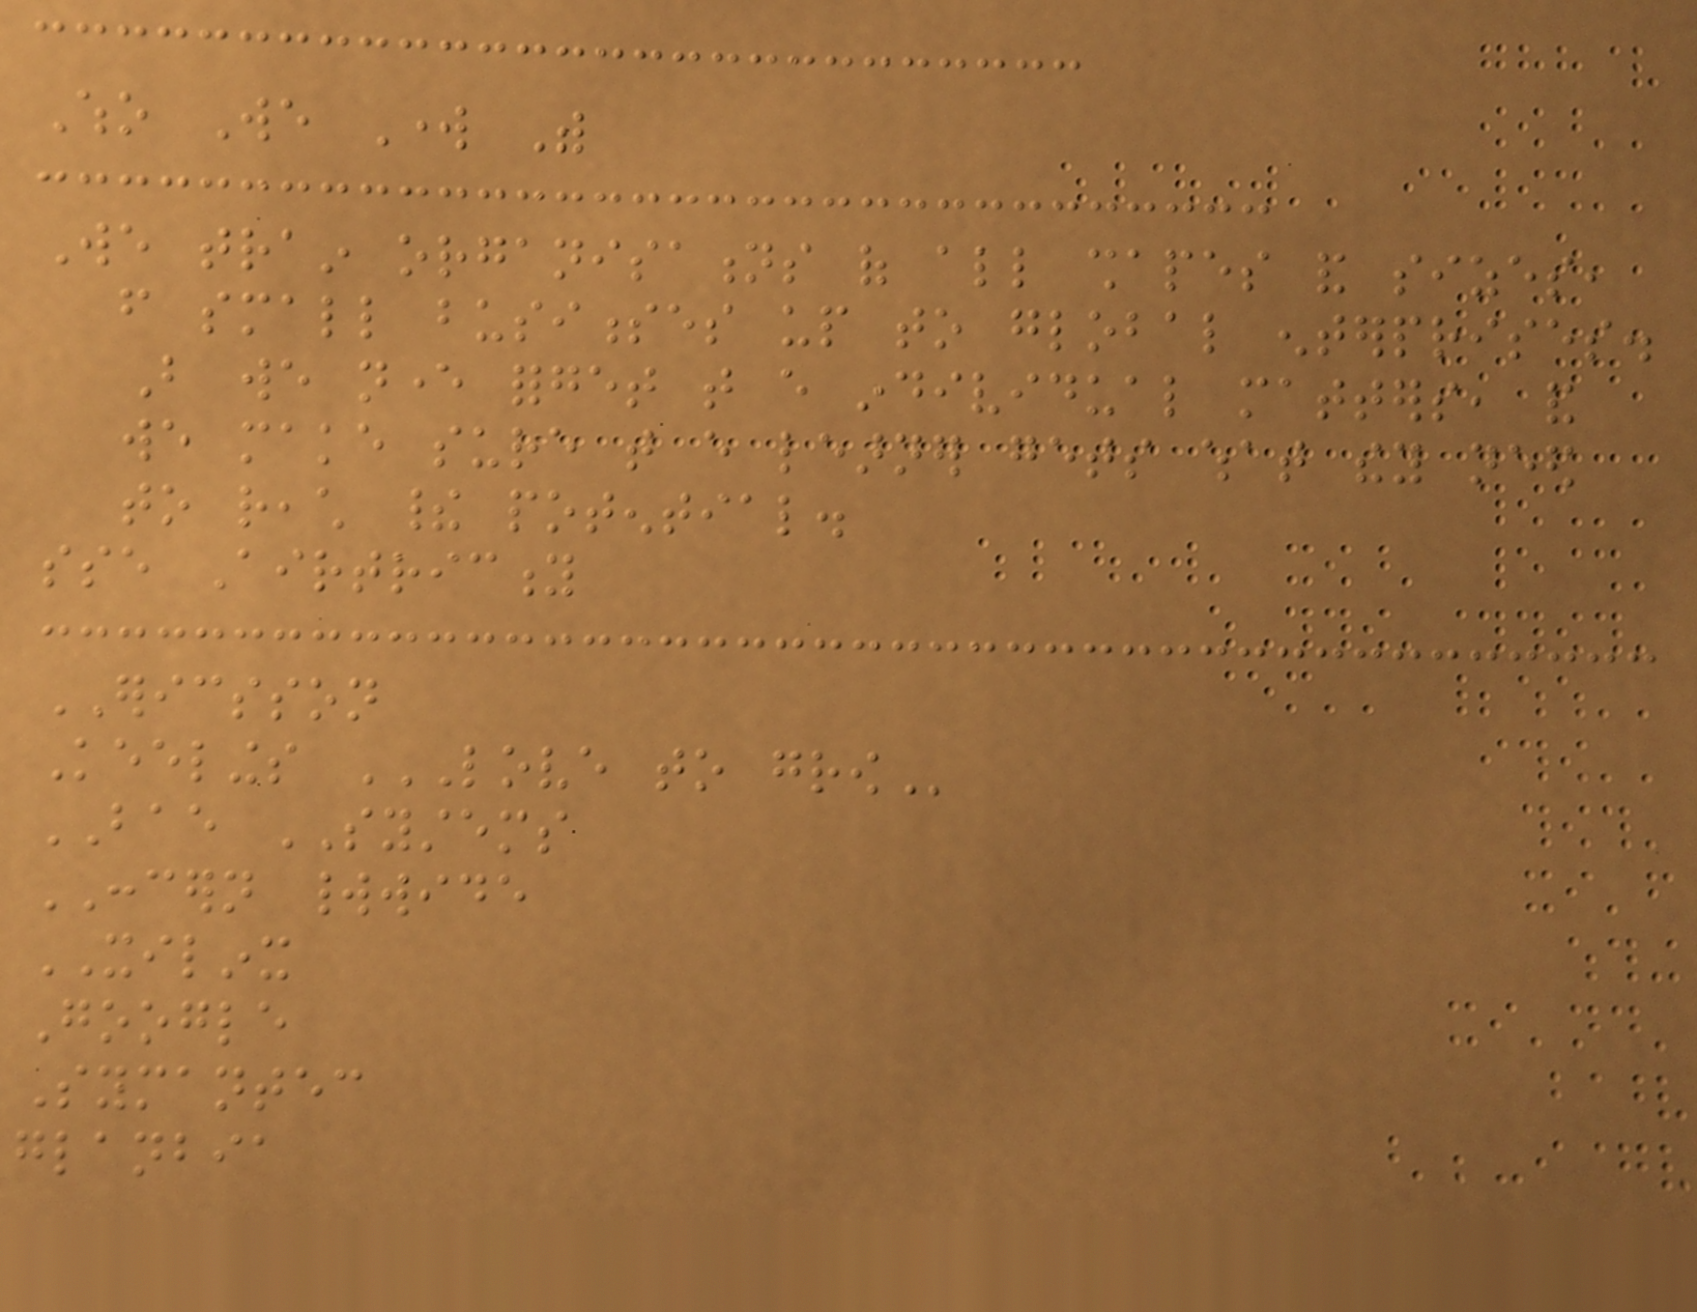Who We Work With
We train organisations of all shapes and sizes,
from small businesses up to global enterprises.
But we never forget that every individual matters, and
we make sure that every learner gets what they need
to reach their potential.
sse Airtricity
ERICSSON
Keelings LOVE TO GROW
BAE SYSTEMS
CONCERN worldwide
XILINX
Google
Symantec
glanbia
